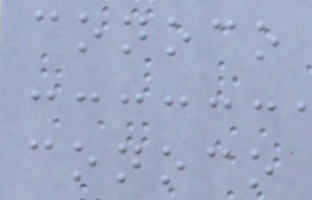conoco
conoco
